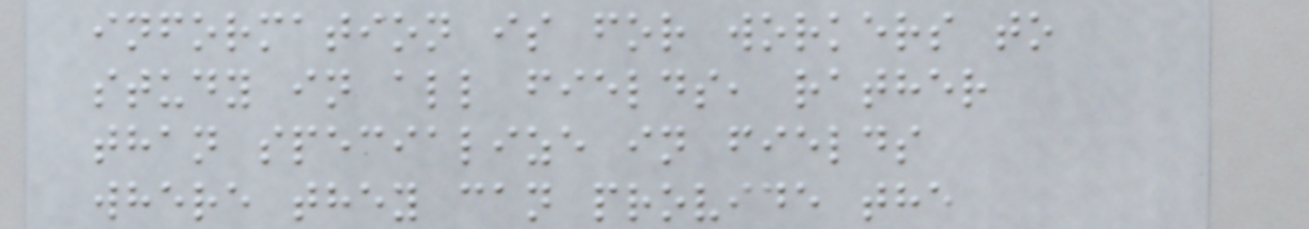information is for workers to
study in all fields, rather
than specialize in fields
where they can provide the
